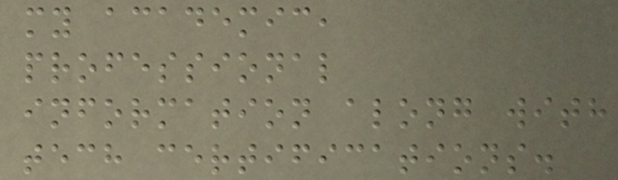my academic,
professional
information along with
tech certifications.
